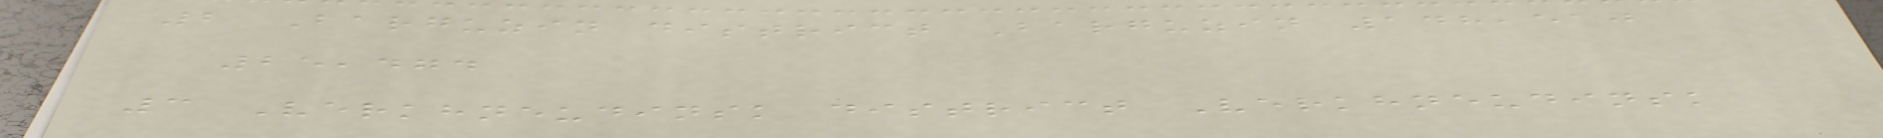2 Barguzin district Barguzin 148,510
25,474
3 Verkhneudinsk district Verkhneudinsk
